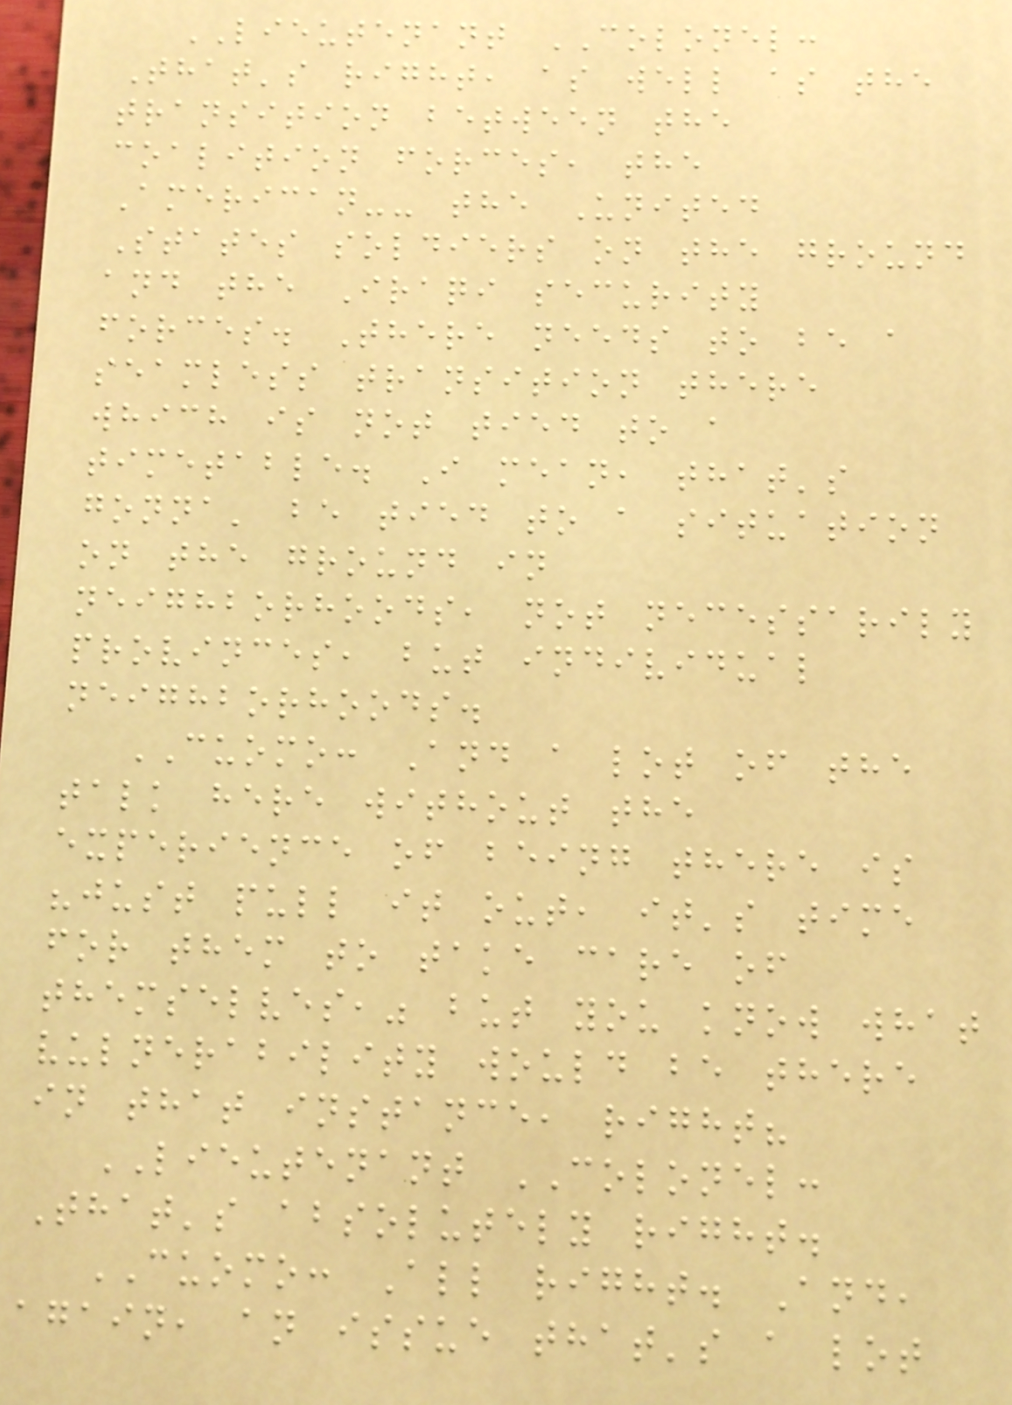LIEUTENANT COLONEL:
That's right, as well as the
transition between the
coalition forces, the
American-- the United
States soldiers on the ground
and the Iraqi security
forces. There needs to be a
seamless transition there
which is not tied to a
timetable. I mean, that's
gonna' be tied to a situation
on the ground in
neighborhoods, not necessarily
provinces, but individual
neighborhoods.
CUOMO: And a lot of the
talk here without the
experience of being there is
"just pull it out, it's time
for them to take care of
themselves," but you know what
vulnerability would be there
in that instance, right?
LIEUTENANT COLONEL:
That's absolutely right.
CUOMO: All right. And,
again, an issue that's a lot
